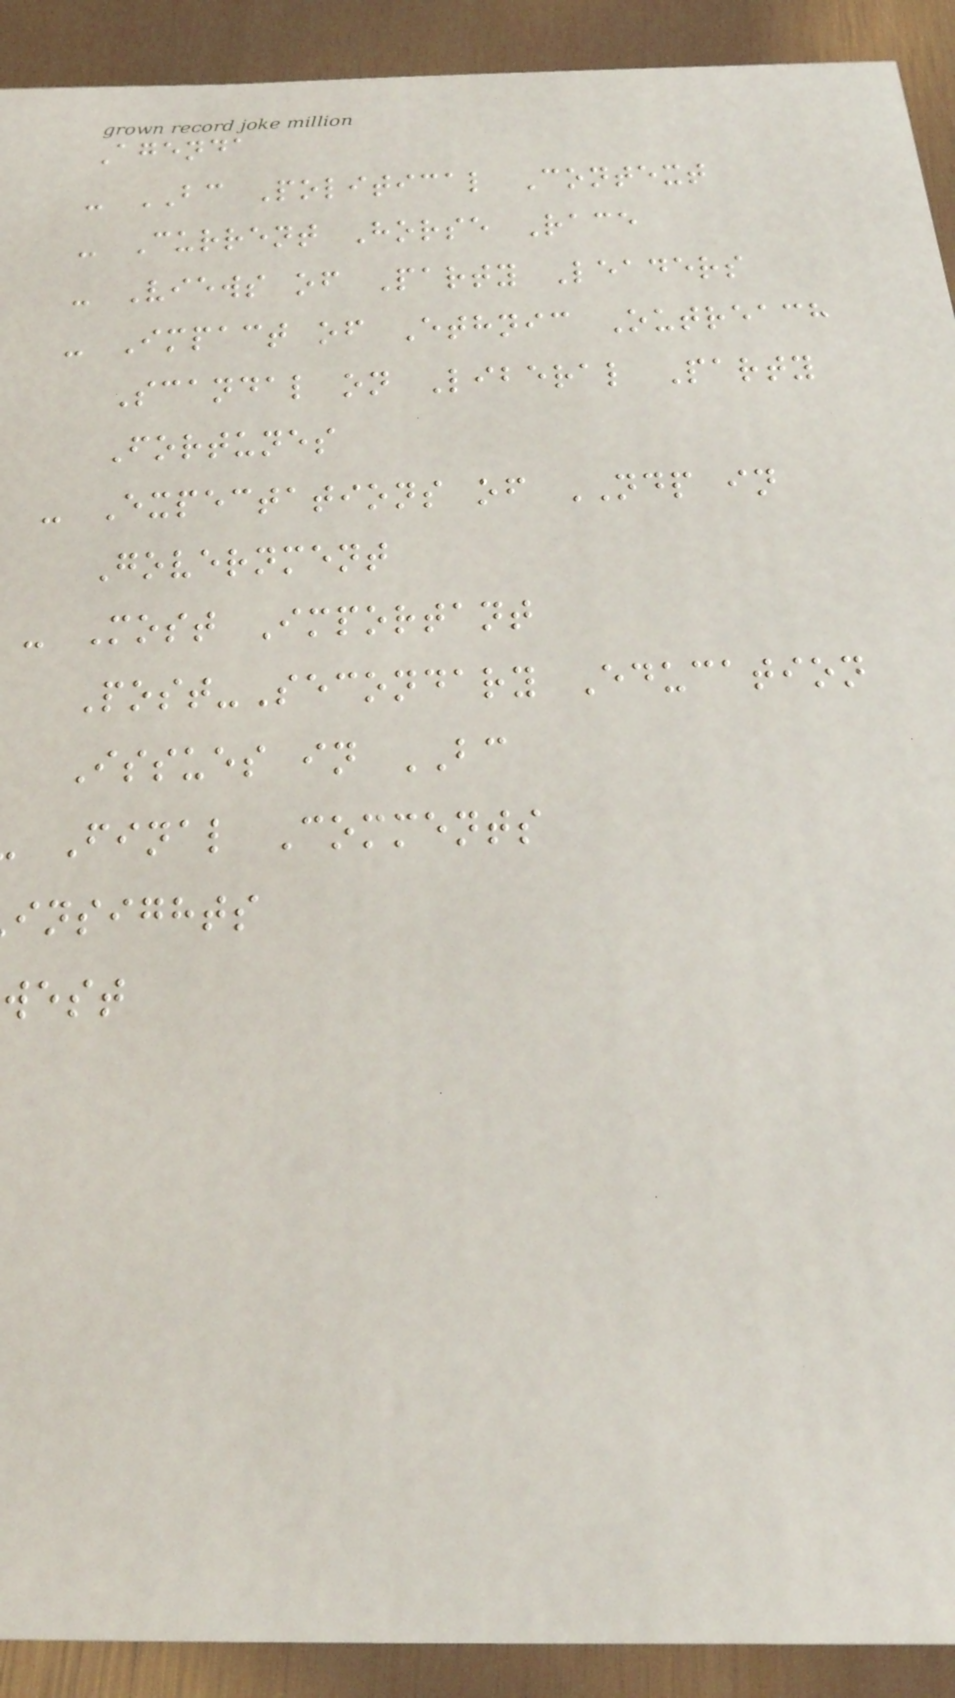Agenda
- BC Political Context
- Current Horse Race
- Views of Party Leaders
- Impact of Ethnic Outreach
Scandal on Liberal Party
Fortunes
- Expectations of NDP in
Government
- Most Important
Post-Secondary Education
Issues in BC
Final Comments
insights
west
